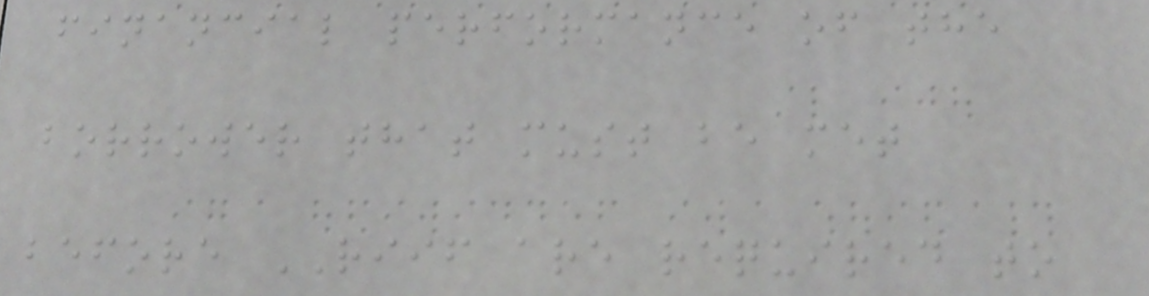financial performance of the
borrower that must be met
before RIIF are required to
